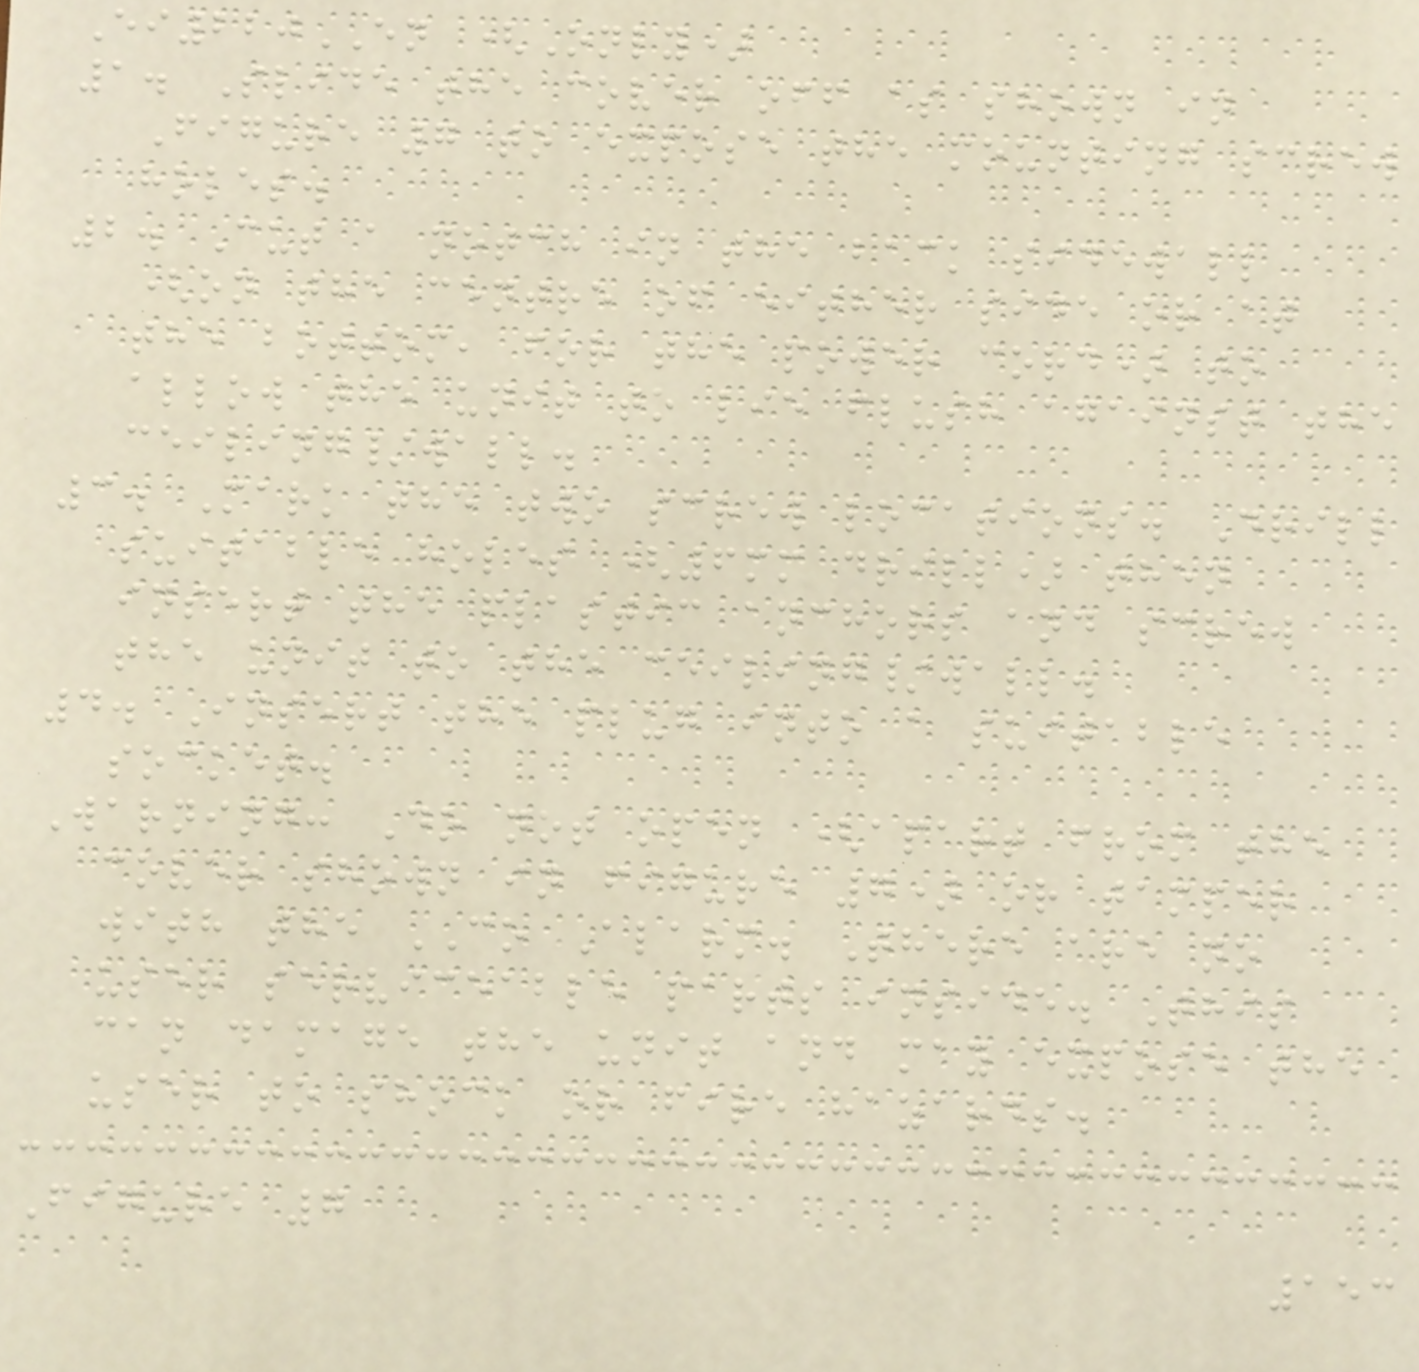Ei220EN (Only)
1. Slide the cover off as shown in
Figure 7 to expose the mounting screw
holes.
2. Cut a notch in the back sidewall
(on the centre of either side or at
the bottom, for the power cord) to
allow the unit to lie flush against the
ceiling/wall.
3. Mark the two screw locations. Drill
suitable holes (6mm drill) then
insert the plastic anchors and screw
the unit to the ceiling/wall.
4. Insert the plug into a suitable
socket.
Warning: Do not open (apart from the
cover shown in figure 7) or tamper
with the CO Alarm. There are no
user serviceable parts inside. This
can damage the unit and may expose the
user to shock or fire hazards.
Figure 7
153
